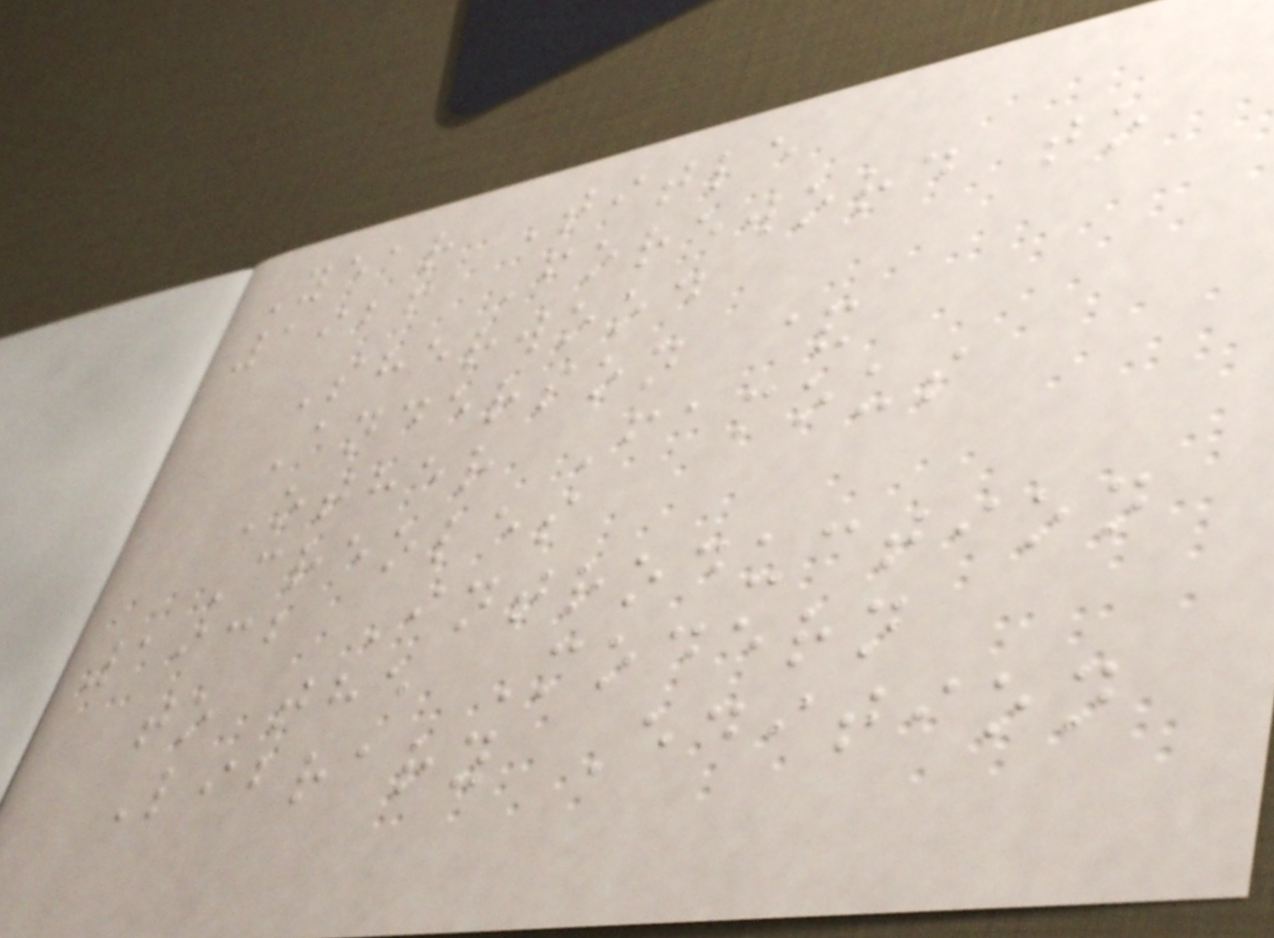Year Title
1926 Foreword to
Sherwood
Anderson &
Other Famous
Creoles
1932 Introduction
to the Modern
Library Edition
